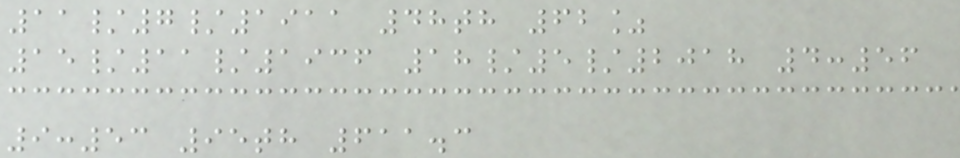11/7/1911 48th 62%
15/11/1936 18/5/2018 4:56
9:53 95th 611.3
